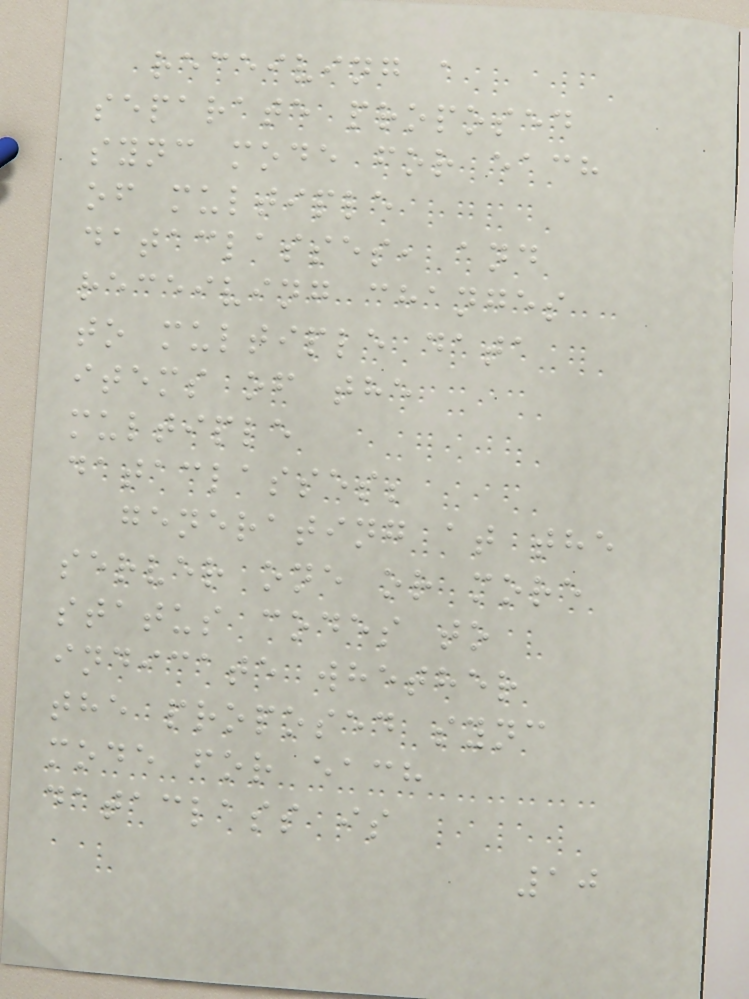receiving a
separate proposed
sync mode for each
of multiple
dataclasses, and
receiving changes
to multiple data
items of the
multiple
dataclasses;
generating at the
server one or more
status codes to
indicate whether
the proposed sync
mode for each
dataclass is
10
